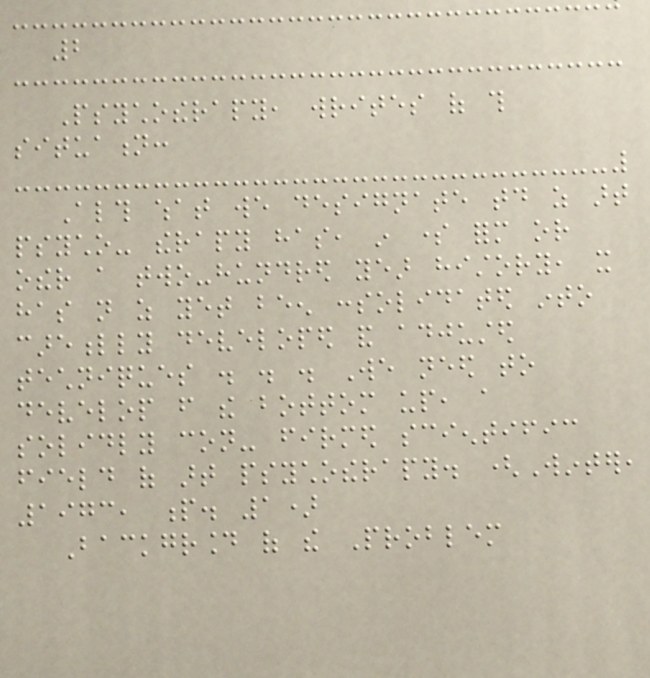2
Psychotherapy, writes of this
situation:
Although what we designate today as art
psycho- therapy has, in some form or
other a two-hundred year history, it
has not as yet been consolidated into
carefully developed and adjusted
techniques . . . We need to
develop from the bottom up, a
solidly con- firmed scientific
field of art psychotherapy. (Winter,
1973, p. 1)
Background of the Problem
